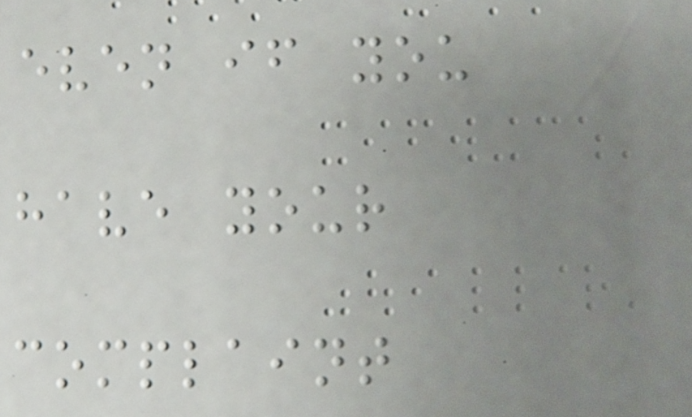even if you
have your
complaint
